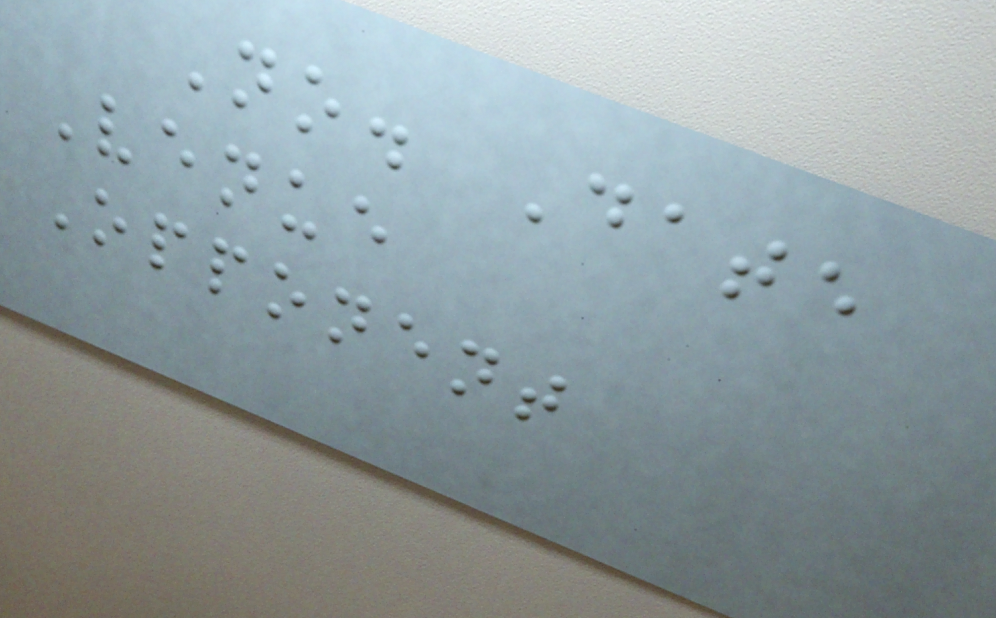No. Date
Venue
Opponent
